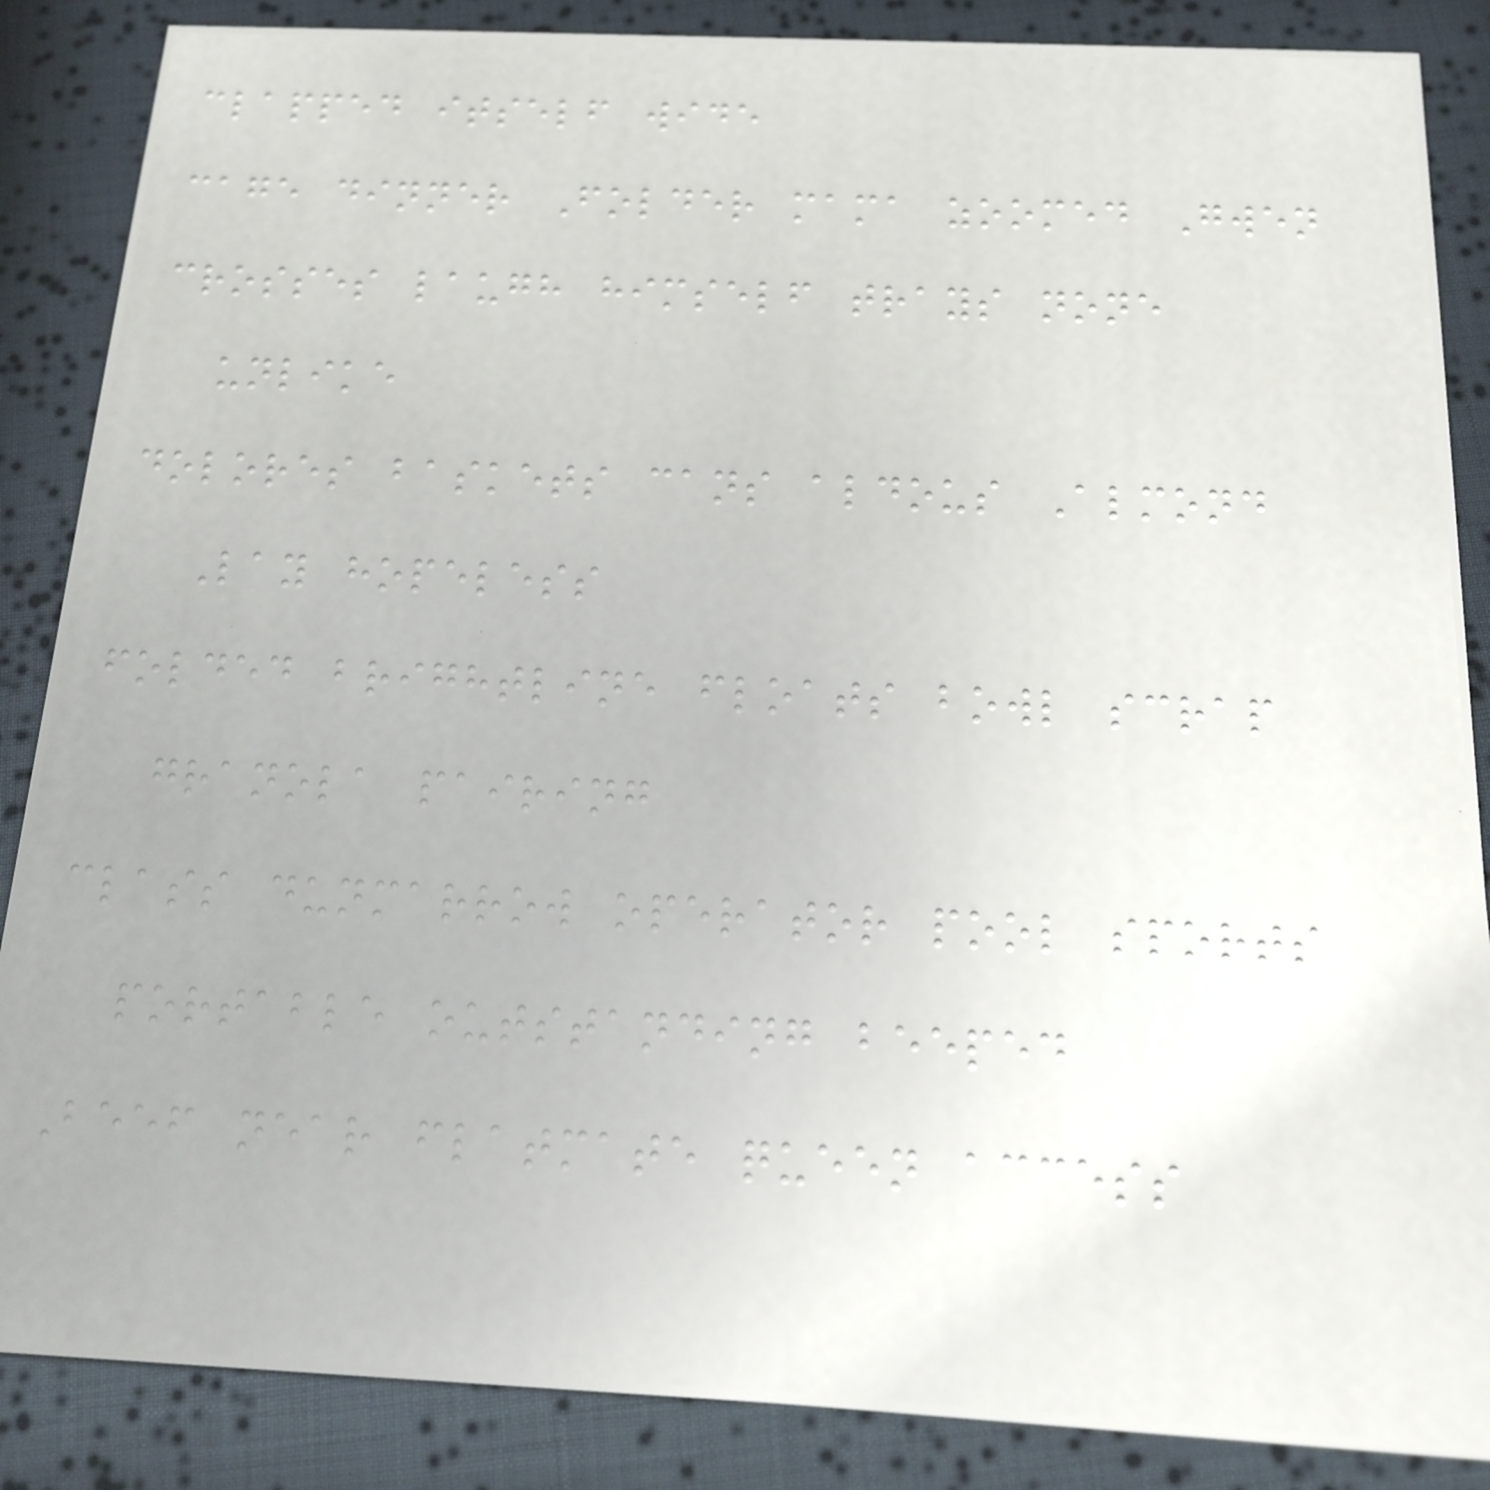clapped itself wide
cage dinner Folder mama zoomed Gwen
crosses laugh himself trays none
unlike
dolores baskets cans aldous Almond
Lay hopeless
folded brightline floats bowl scrap
granola pairing
class dunmarrow operator pool sports
portable outstanding beeped
Beef near flatmate queen access
